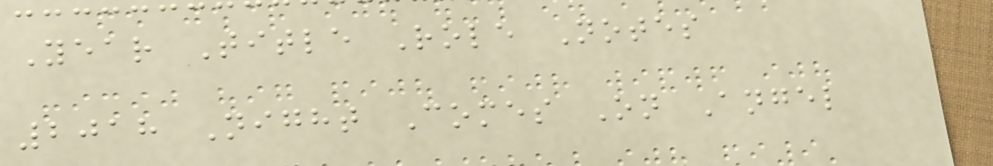Year Title Role Notes
2018 Night Comes On Angel
